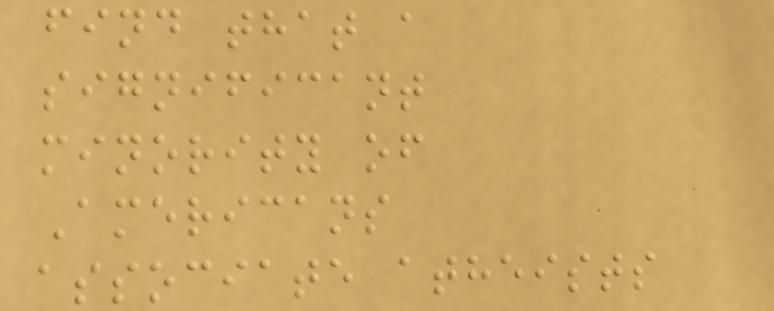find that a
significant
minority of
Americans
associate atheists
